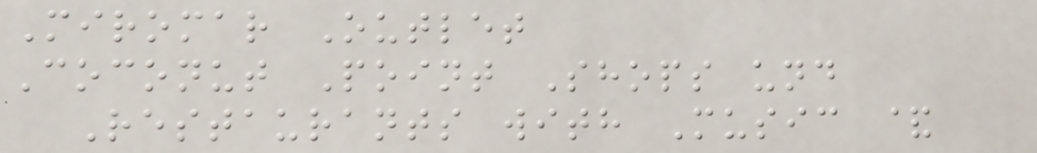Miromar Outlet
Coconut Point Shops und
Restaurants with Music &
